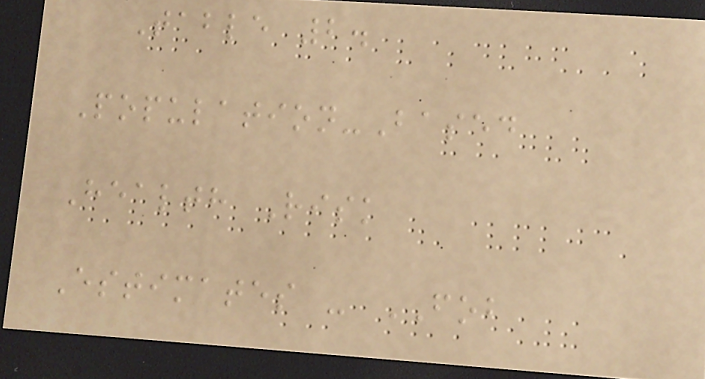Table 2.
Population-Based
Health Risk
Estimates - FOB
